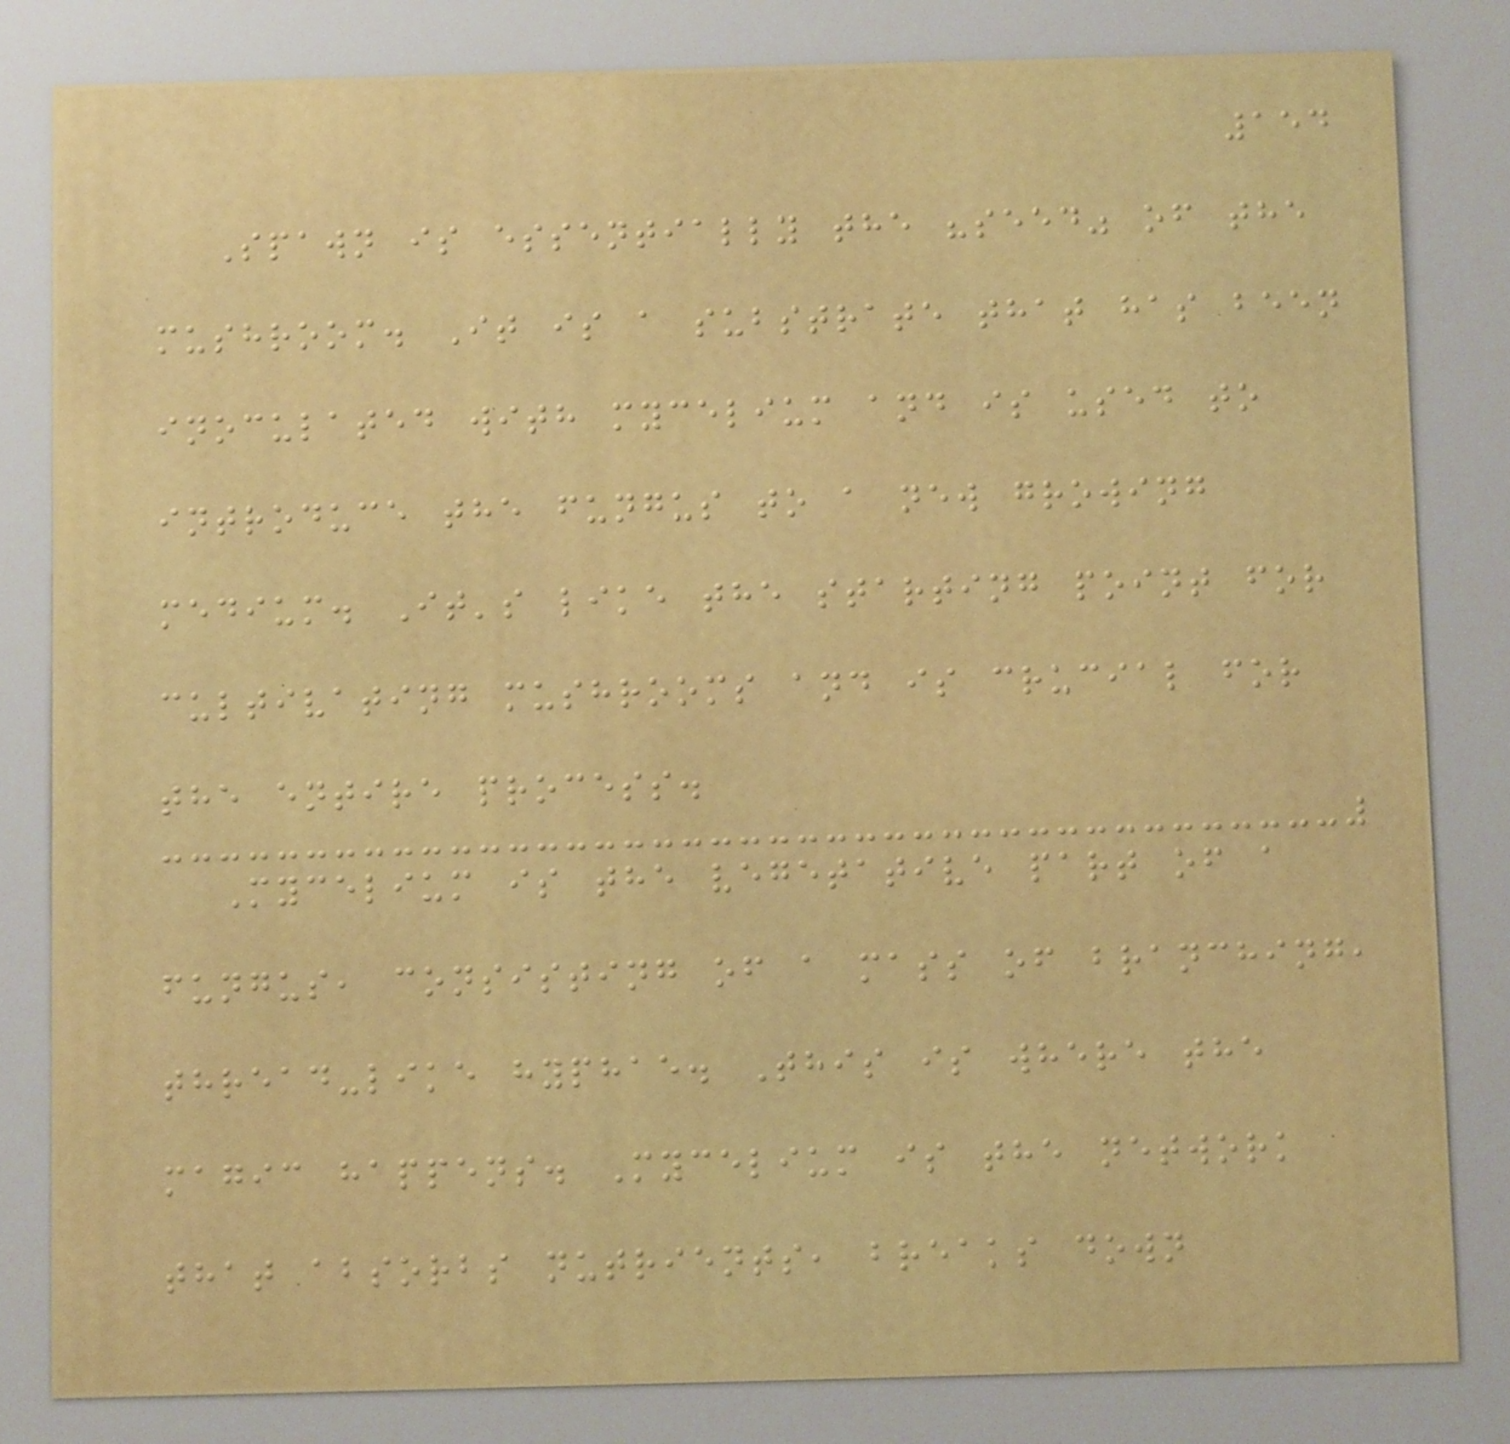154
Spawn is essentially the "seed" of the
mushroom. It is a substrate that has been
inoculated with mycelium and is used to
introduce the fungus to a new growing
medium. It's like the starting point for
cultivating mushrooms and is crucial for
the entire process.
Mycelium is the vegetative part of a
fungus, consisting of a mass of branching,
thread-like hyphae. This is where the
magic happens. Mycelium is the network
that absorbs nutrients, breaks down
